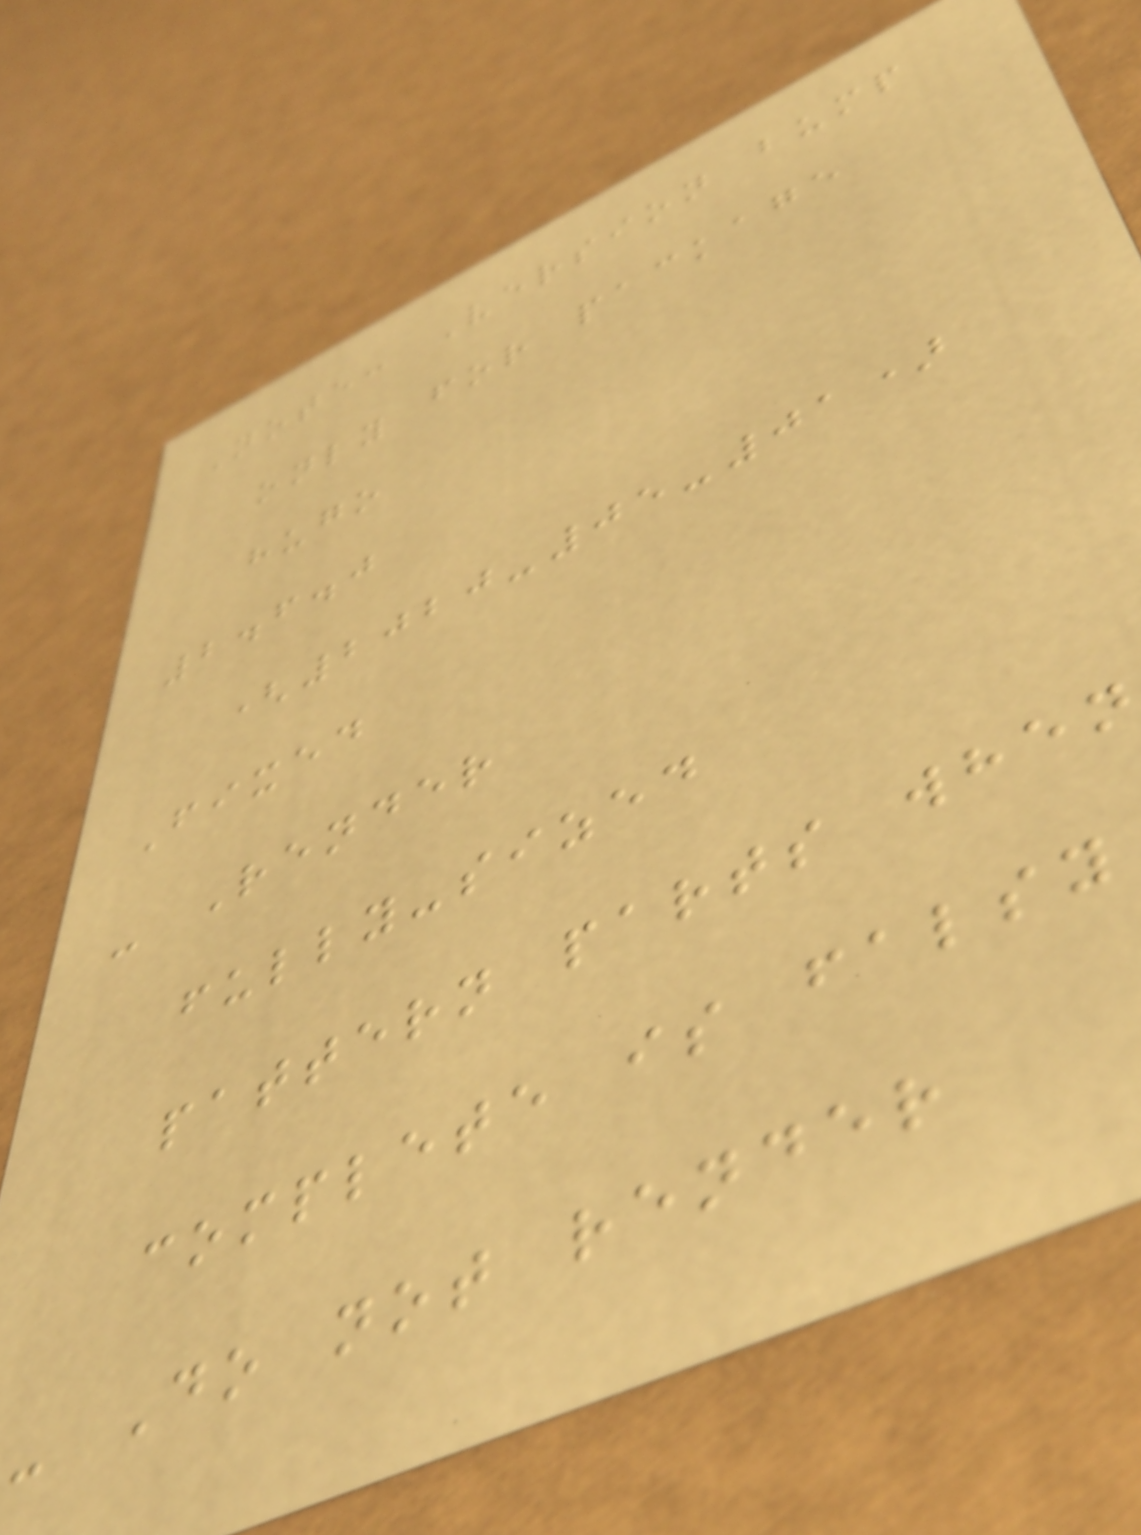Note: Version bump
only for package
hugo
2.6.0
(2020-05-01)
Fixed
- Render
fully-sized
pattern parts when
complete is falsy
- Do not render
